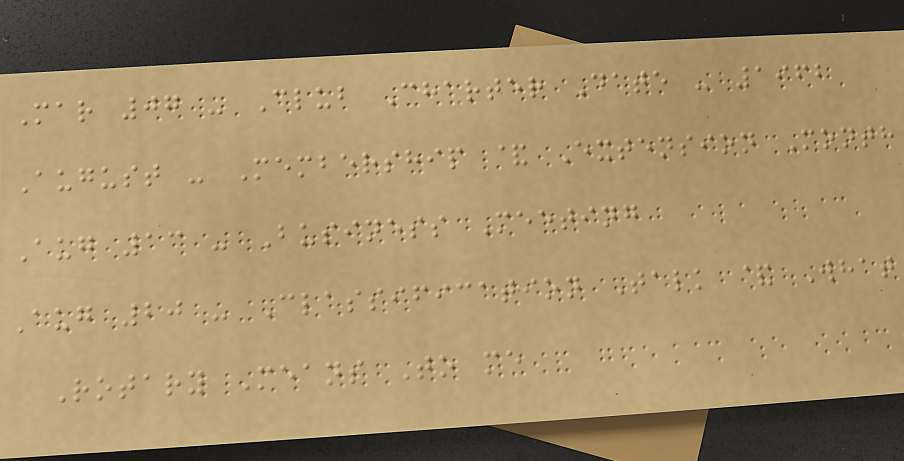Mar 07 - Club Charter Date - 1962
August - Membership & Extension Month
Aug 13 - Business Meeting
Aug 20 - Classification Talk & What
Rotary Means To me
